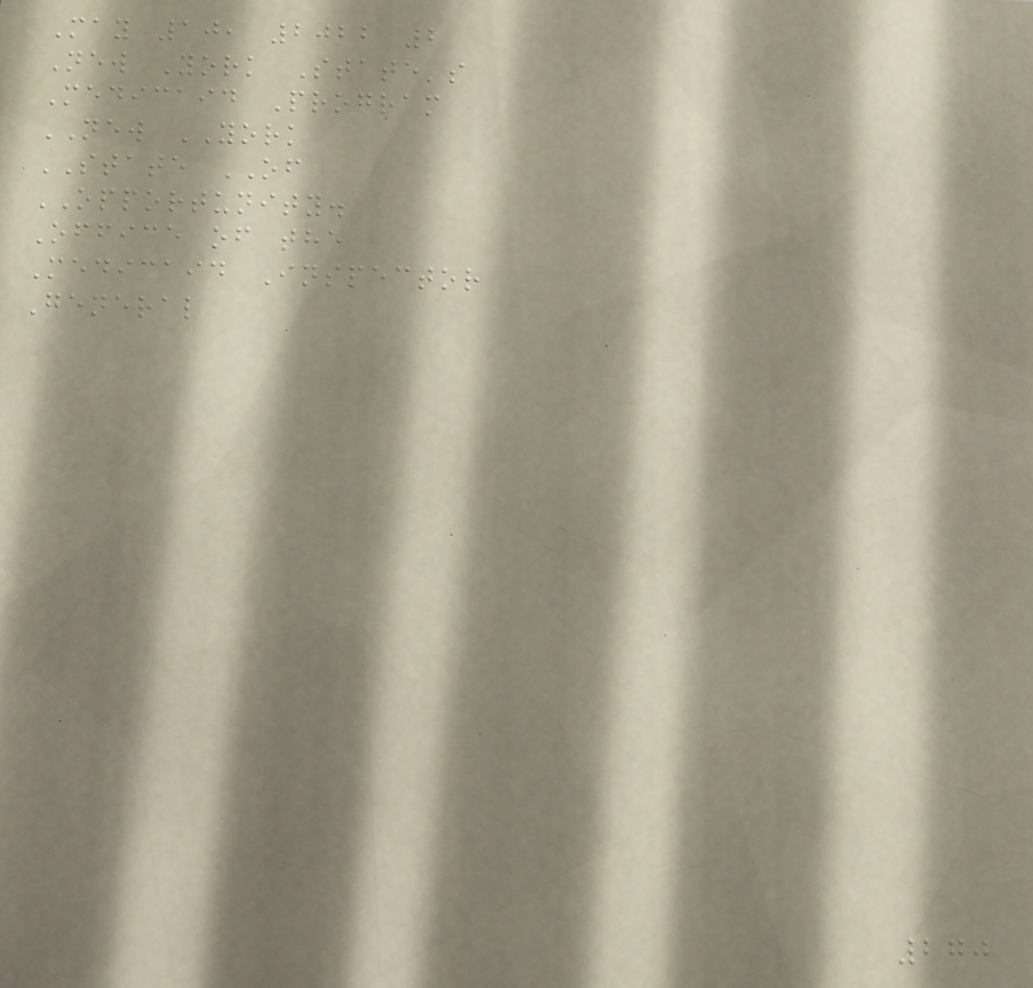May 10, 2022 2
New York State's
Medicaid Program
NEW YORK
STATE OF
OPPORTUNITY.
Office of the
Medicaid Inspector
General
270
